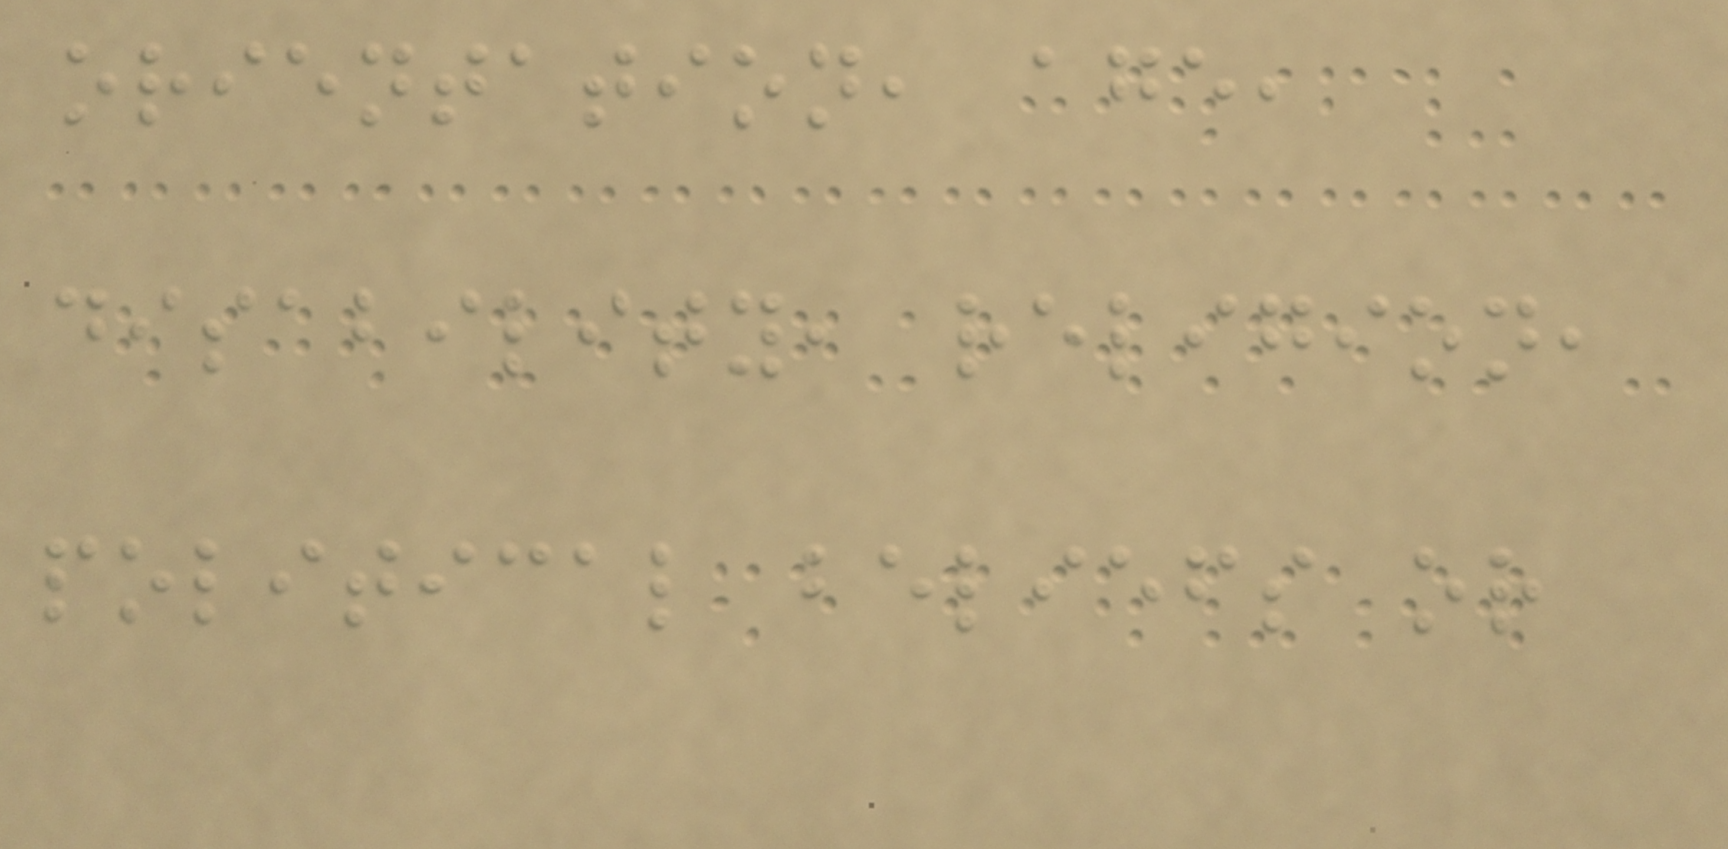orientation, age,
disability, religion,
political beliefs or
